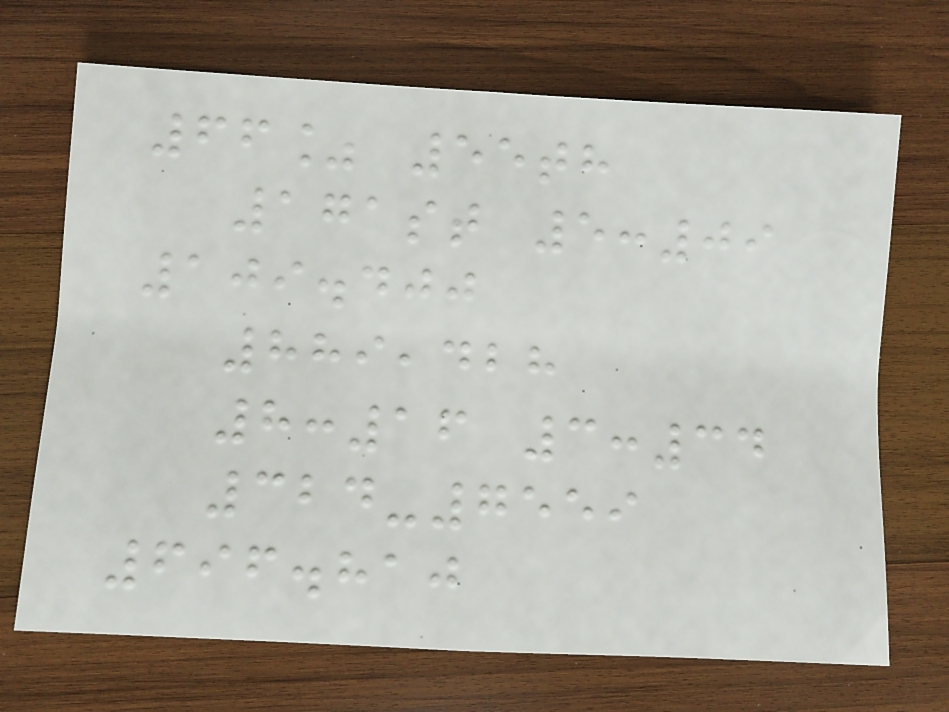66% 55th
171st 5:09
109.400
889,428
8:16 3:34
324-7559
696.810
